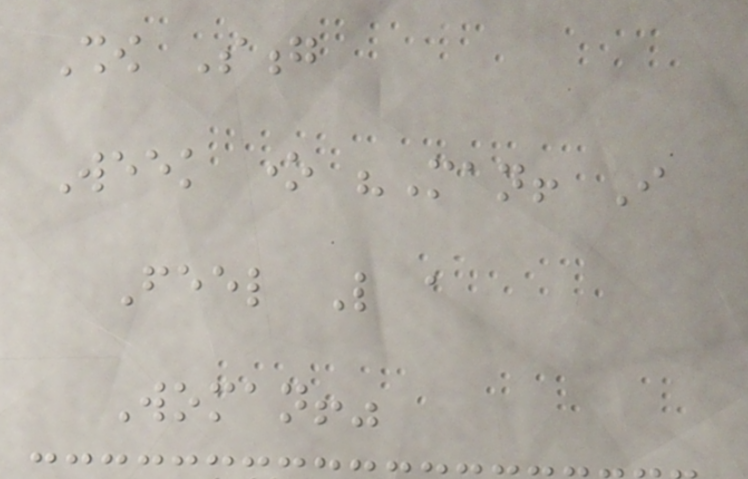Show Song
Week one "Man! I
Feel Like a
Woman!"
